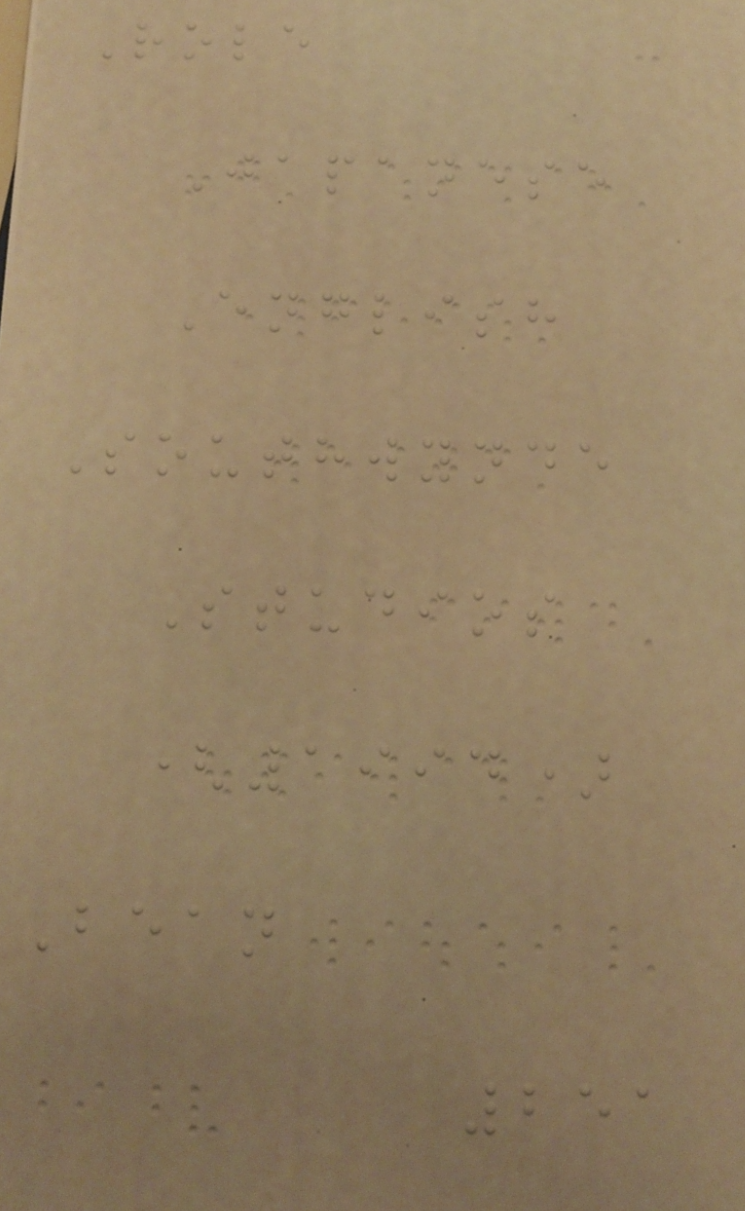Role
Japanese
English
Southwynde
Studios
(1994)
Bean
251
